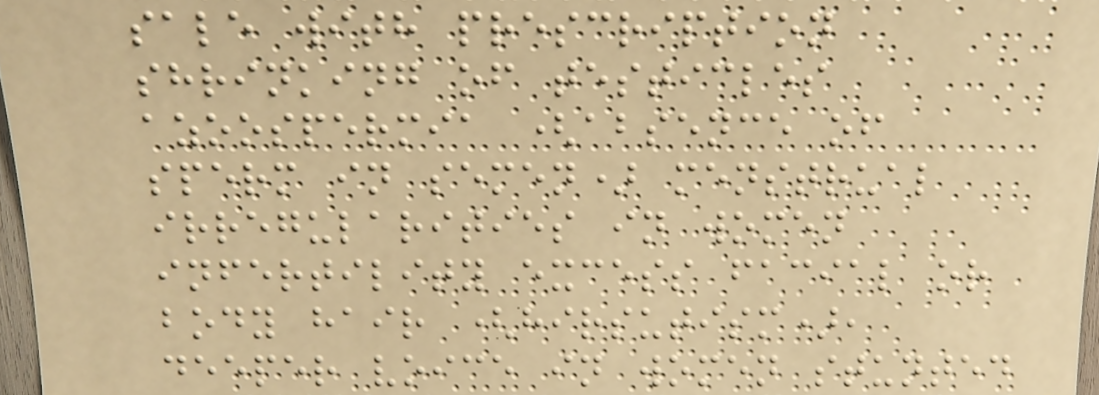sale with prescription
shrinking of testicles
azoospermia (absence of
sperm in semen) menstrual
irregularities in women
infertility excess facial or
body hair (hirsutism),
deeper voice in women stunted
